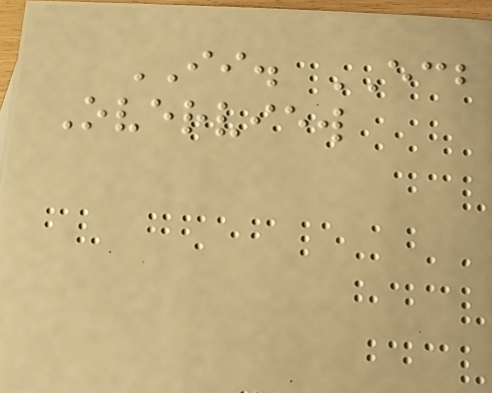II. ECB
Overview
